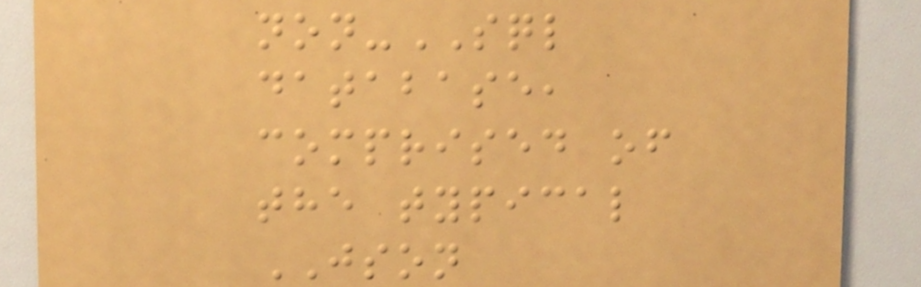non-SQL
database,
comprised of
the typical
JSON
